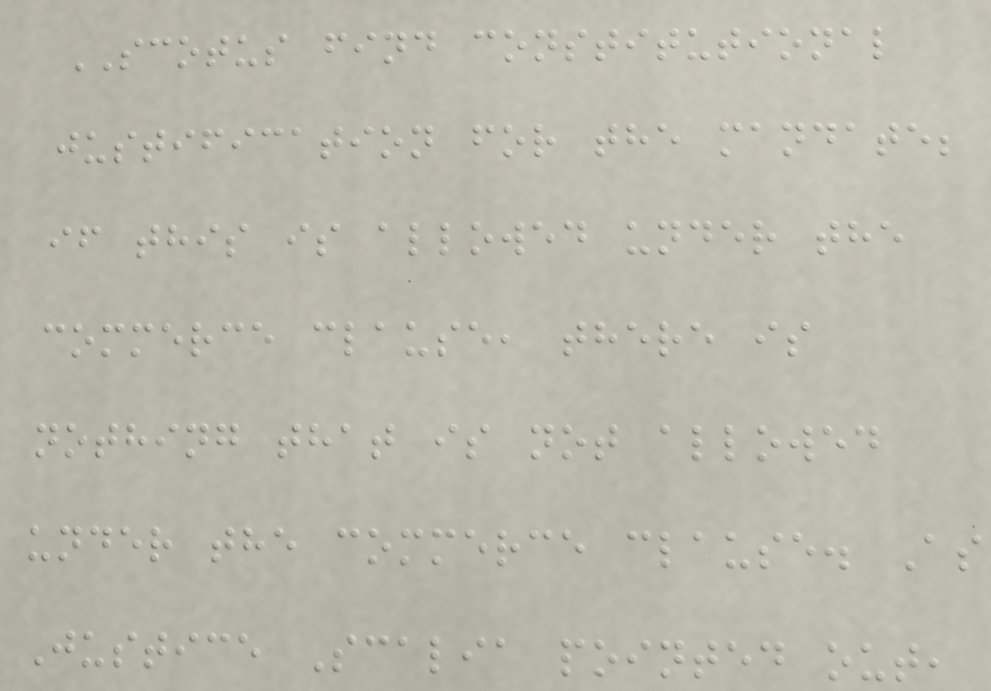SCOTUS find constitutional
justification for the mandate;
if this is allowed under the
commerce clause, there is
nothing that is not allowed
under the commerce clause. As
Justice Scalia pointed out,
